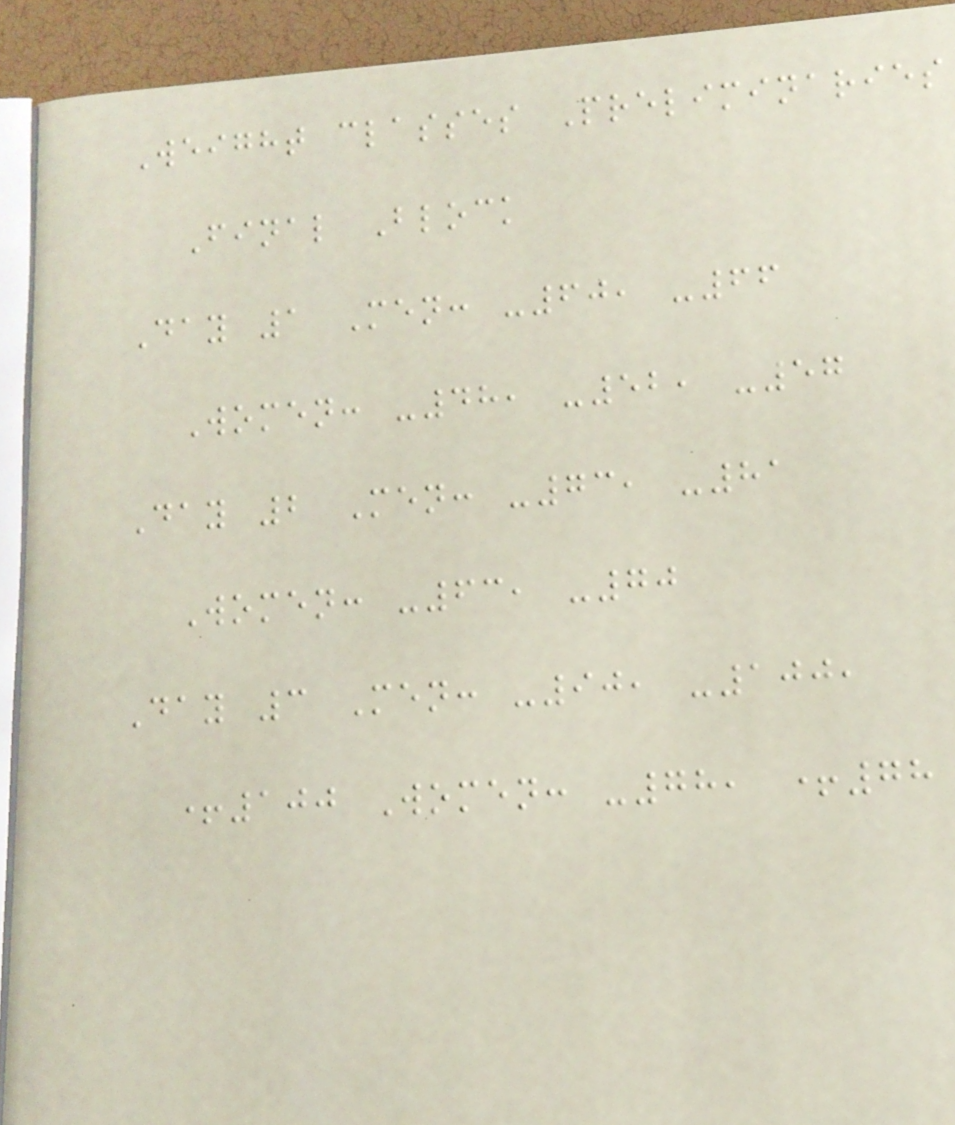Weight classes Preliminaries
Final Block
Day 1 Men: -60, -66
Women: -48, -52, -57
Day 2 Men: -73, -81
Women: -63, -70
Day 3 Men: -90, -100,
+100 Women: -78, +78
